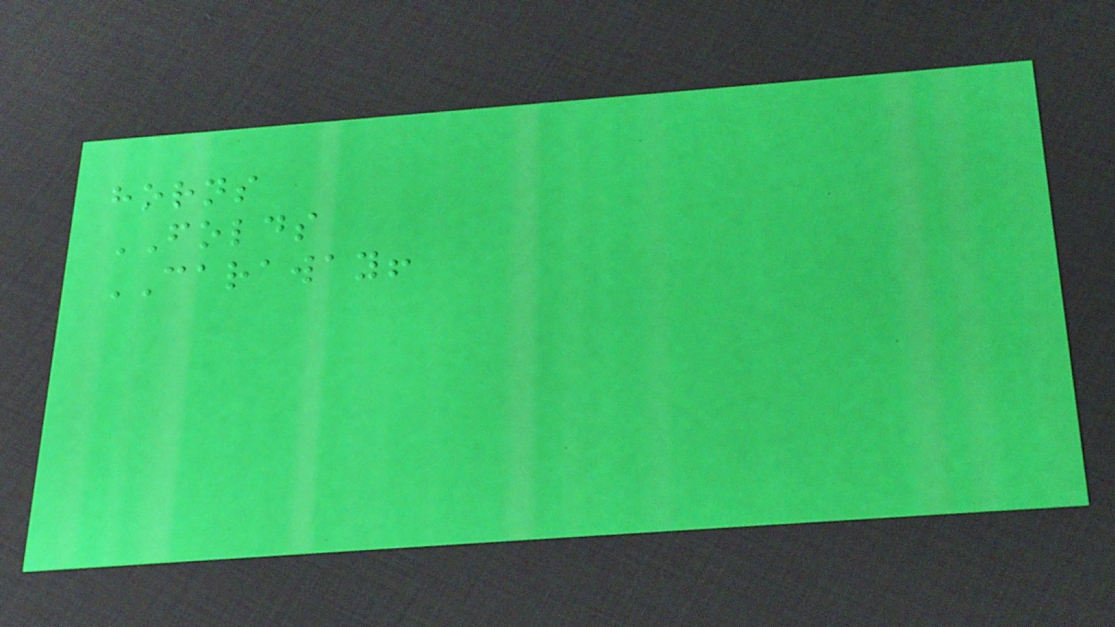horns
FOLDS
CARAWAY!
